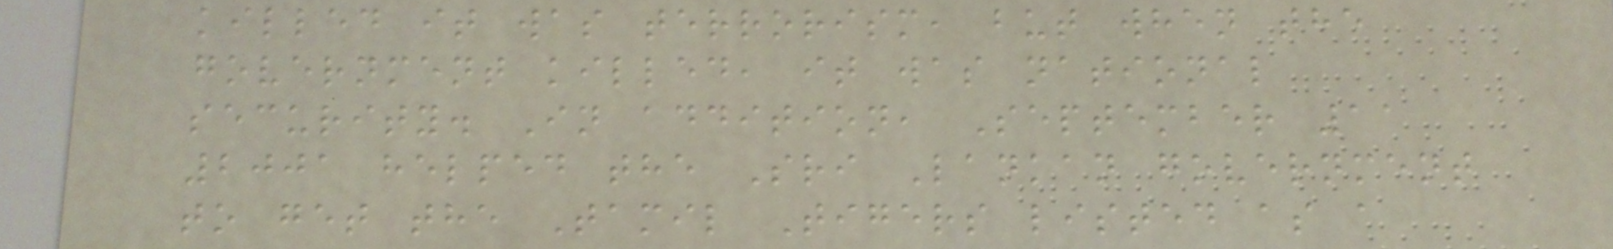killed it was terrorism, but when the
government killed, it was national
security. In addition, September 11
2001 helped the Sri Lankan government
to get the Tamil Tigers listed as a
